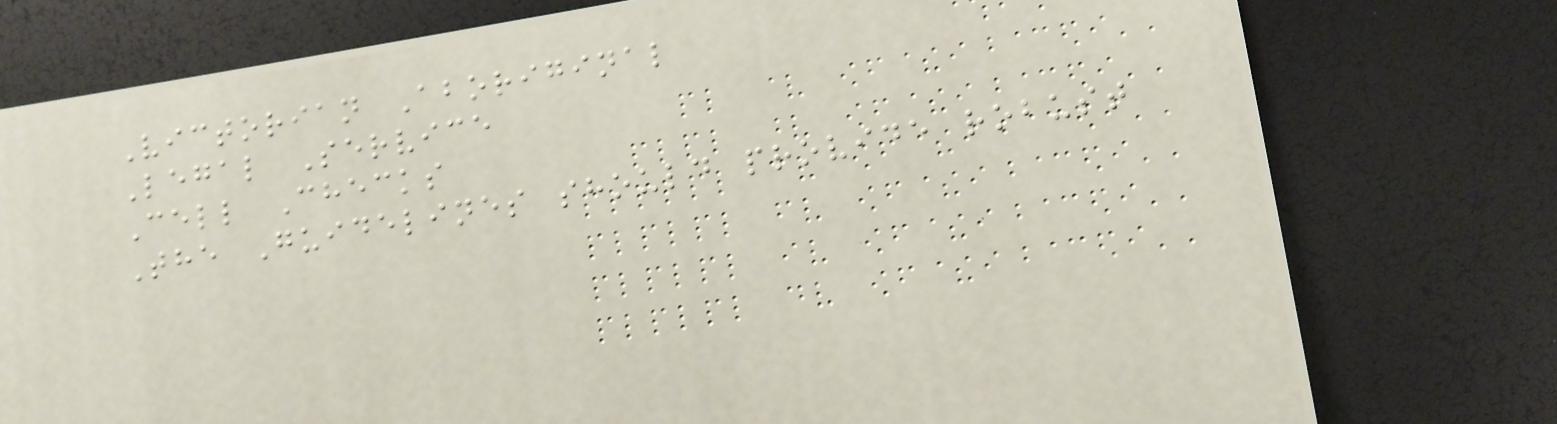Victorian Aboriginal
Legal Service
Cell Checks
The Guidelines should provide robust
